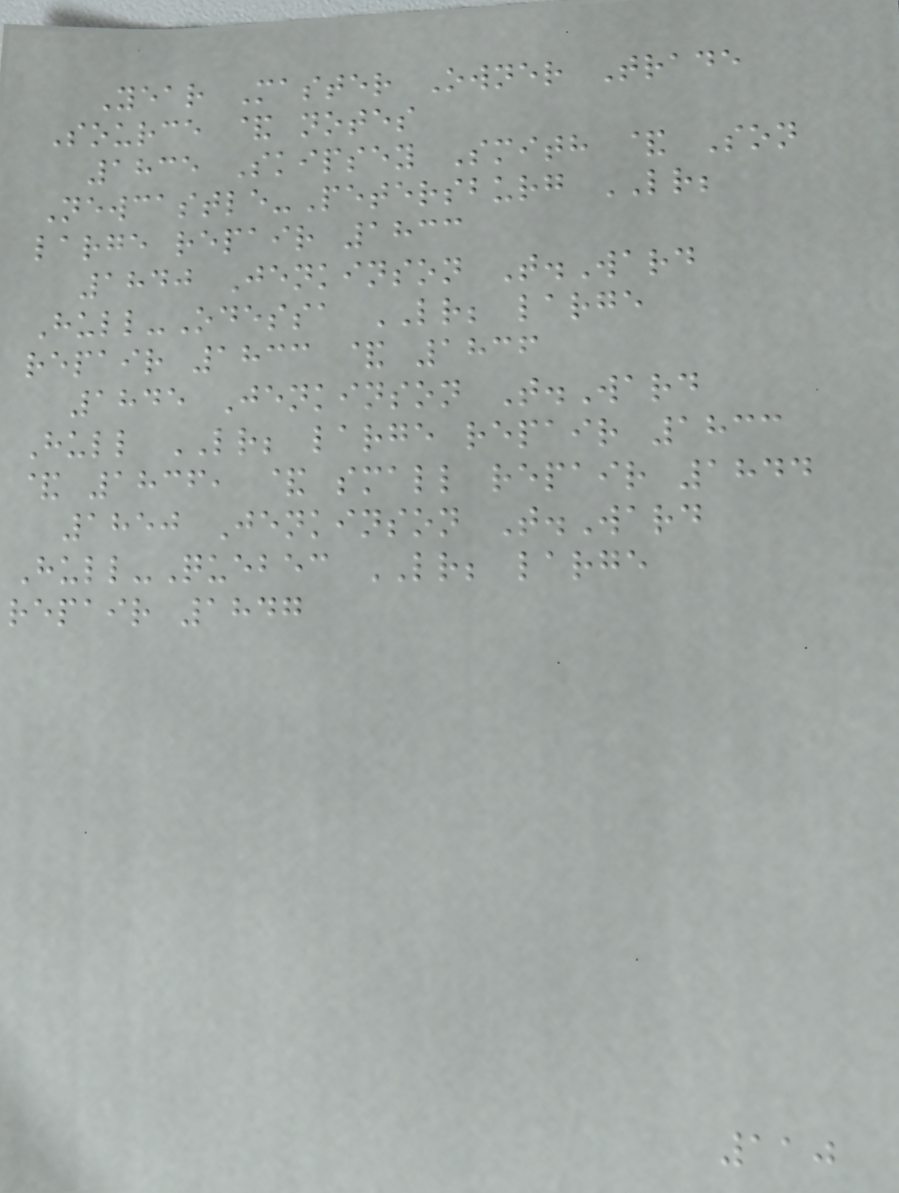Year Master Owner Trade
Source & notes
1835 Skipsey Smith & Son
Newcastle-Petersburg LR;
large repair 1833
1840 Jenkinson T.Ward
Hull-Odessa LR; large
repair 1833 & 1836
1845 Jenkinson T.Ward
Hull LR; large repair 1833
& 1836, & small repair 1844
1850 Jenkinson T.Ward
Hull-Quebec LR; large
repair 1847
110
